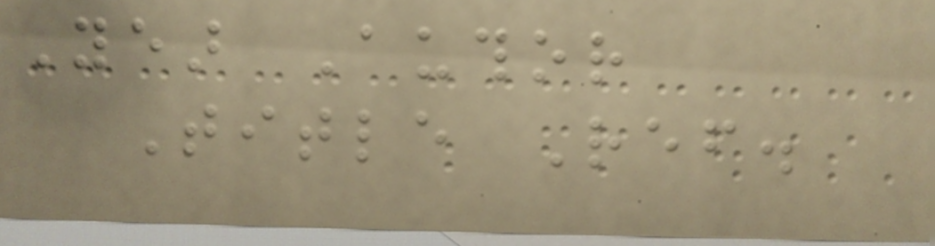Year Author
Title Ref.
